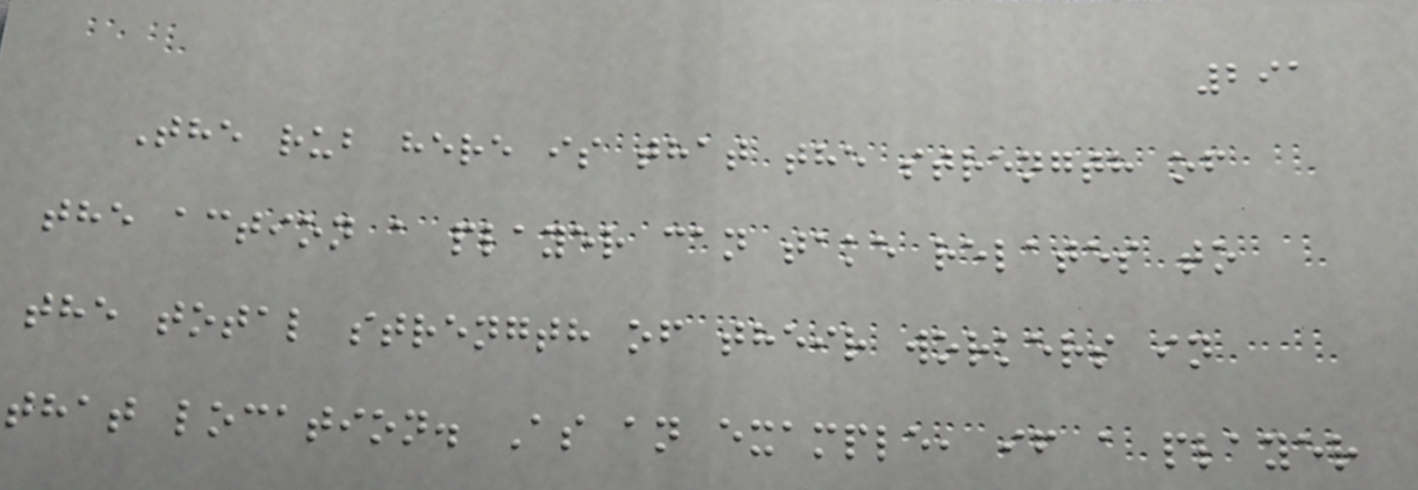291
The rub here is that the strength of
the action a player can take relates to
the total strength of their workers in
that location. As an example, if a player
